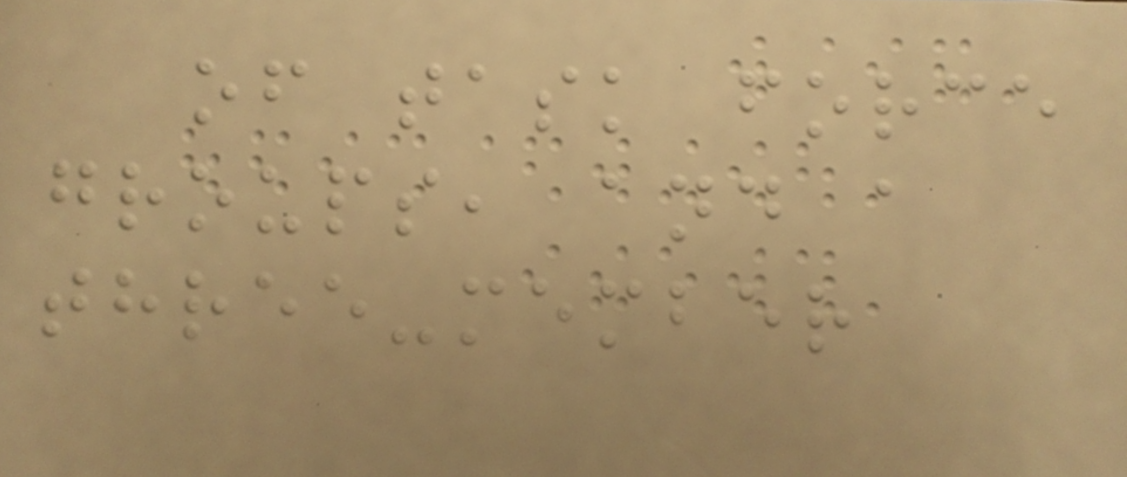of task force
groups, and a
three-member
